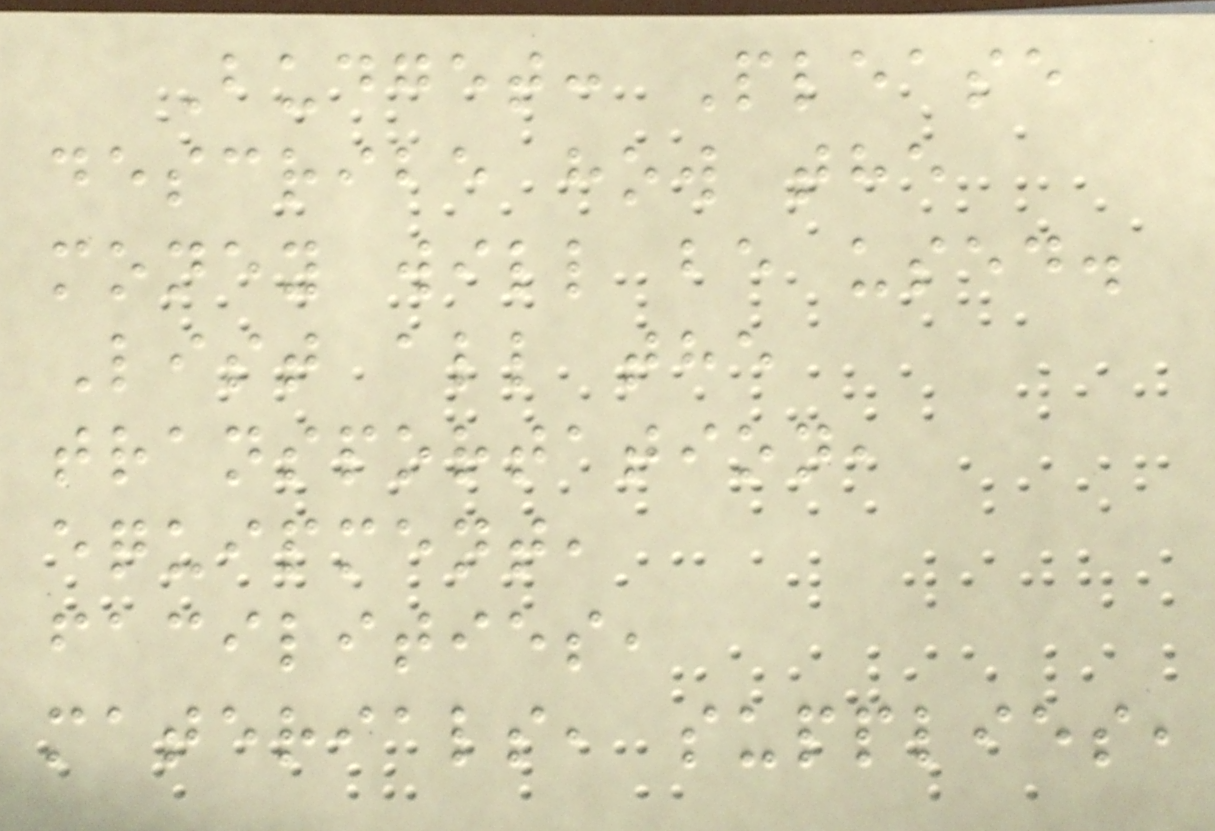Budget: Please
describe how the
money will be used.
List all the
transportation,
equipment,
facilities,
materials, supplies,
